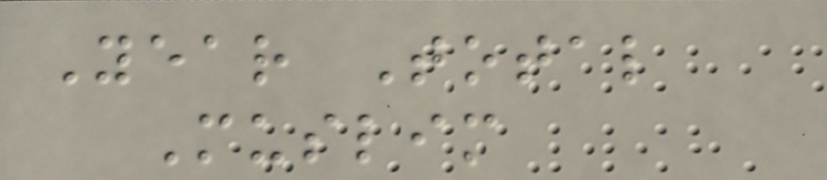Year Total
Muslim
